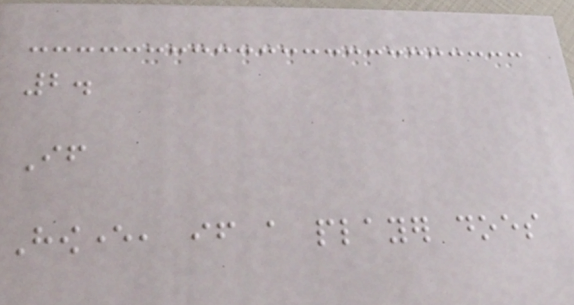2.
If
However, if a player does
